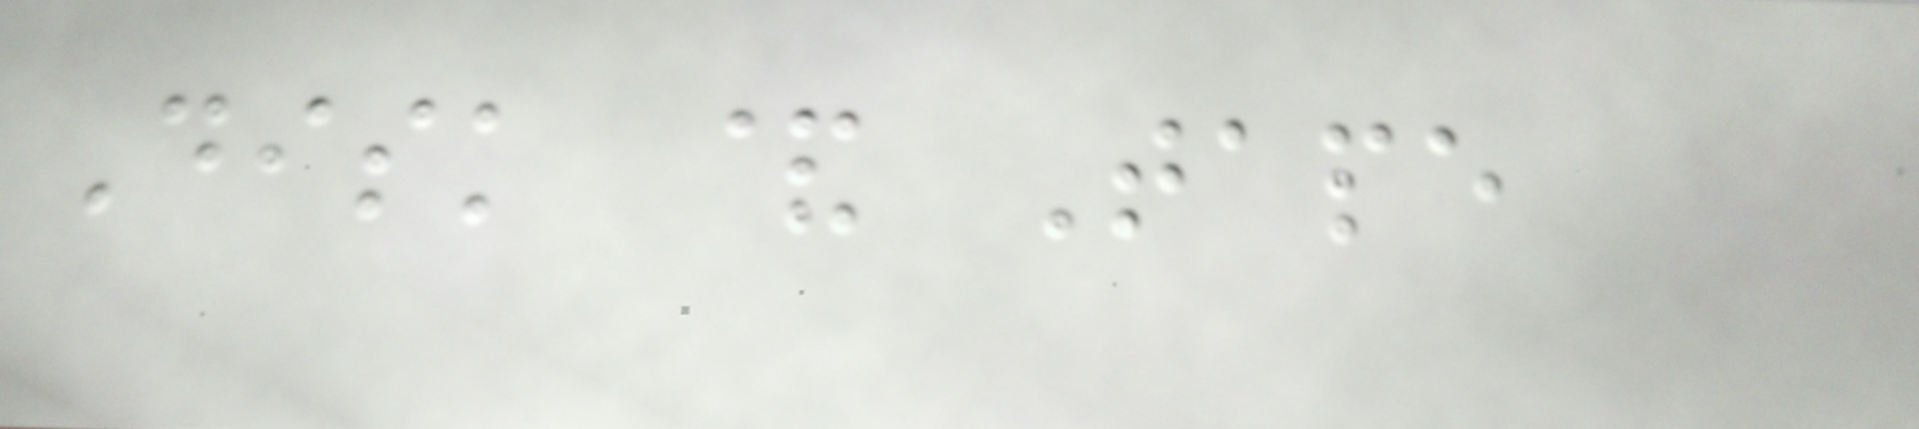Disk & Tape
